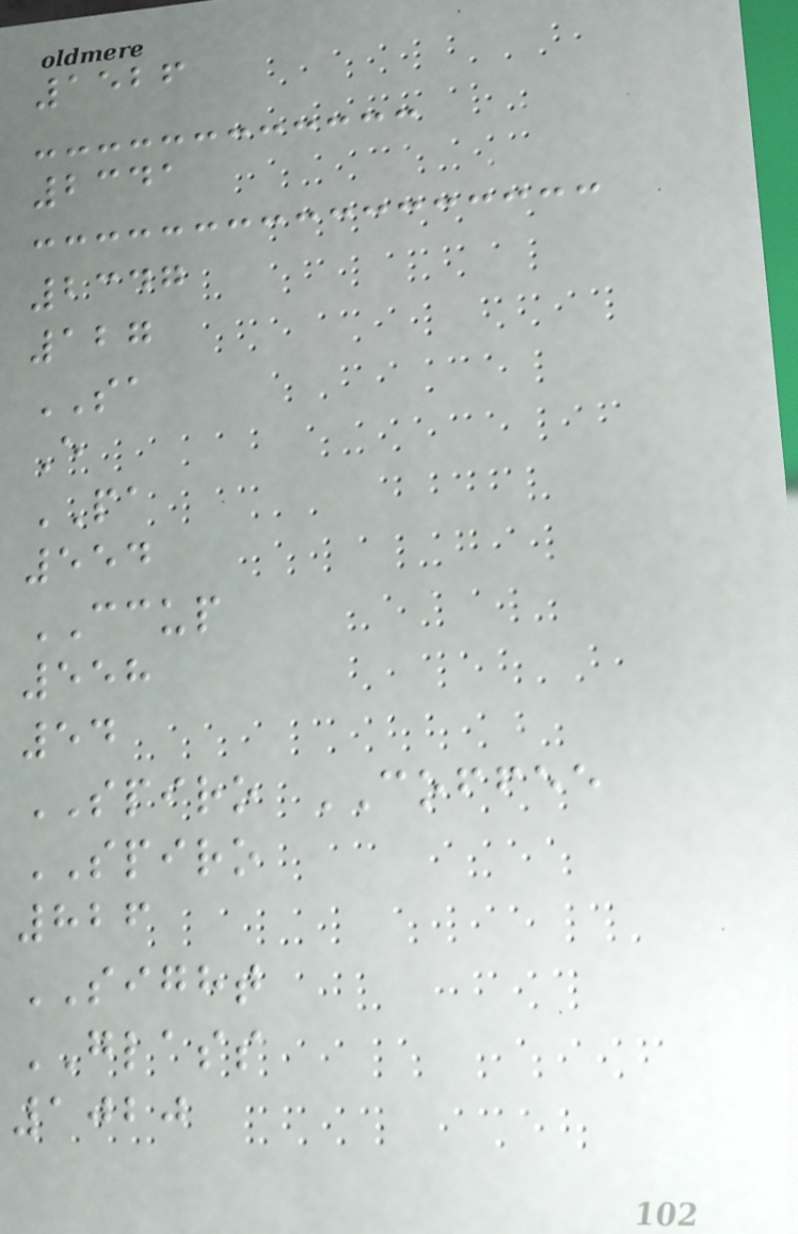1526
2341
2347
127
SA
E
PA
554
CCUP
558
54
SPIRO COFFEE
SPIRO
826
SIGHT
GLASS
1020
